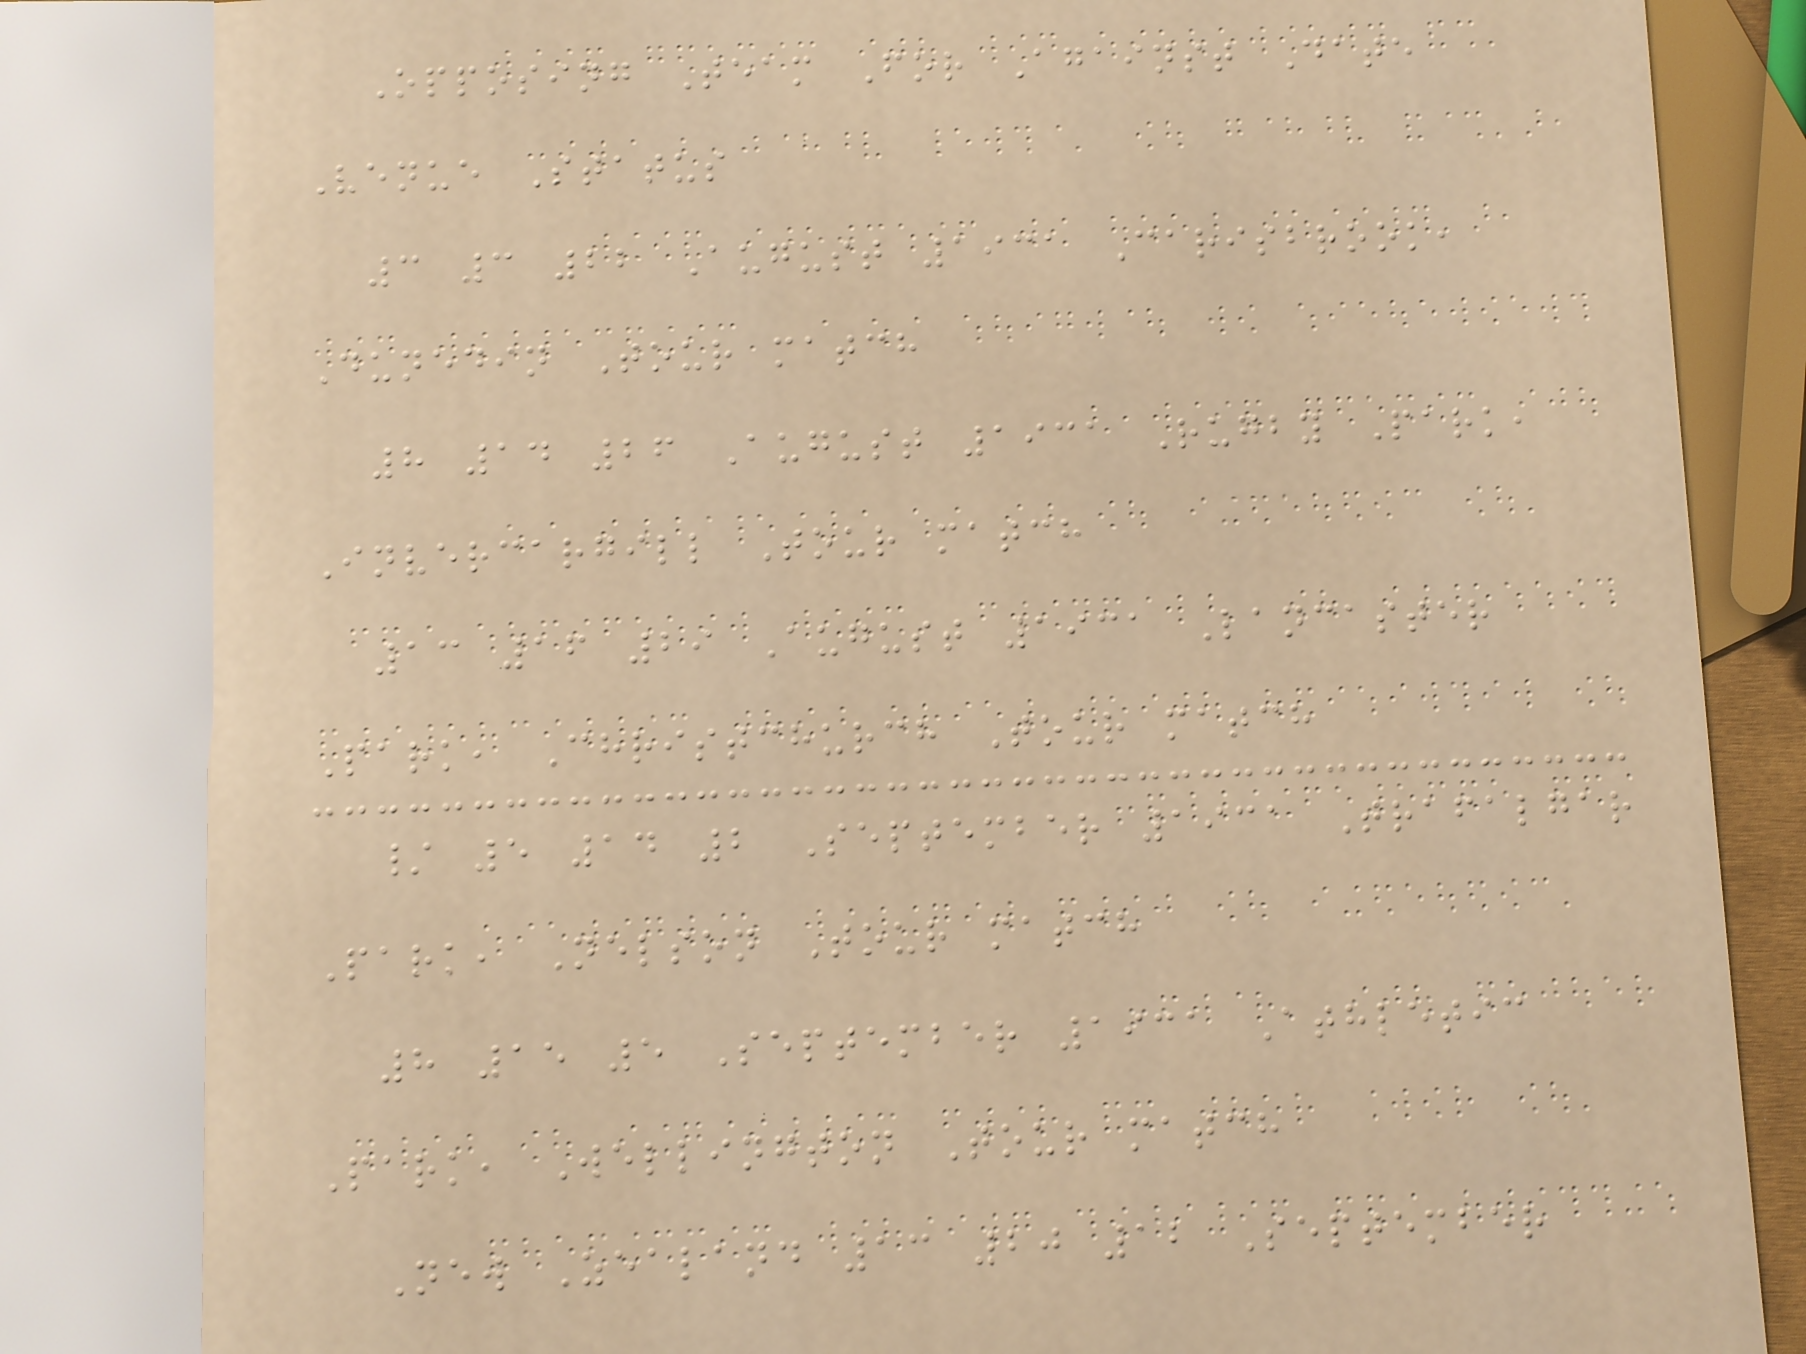Opposing Team For Against Date
Venue Status
3 3 22 August 1931 Carisbrook,
Dunedin Tour match
8 14 26 August 1931 Rugby Park,
Invercargill Tour match
13 16 29 August 1931 Lancaster
Park, Christchurch Tour match
/ 5 14 2 September 1931 Trafalgar
Park, Nelson Tour match
8 15 5 September 1931 Athletic
Park, Wellington Tour match
New Zealand 13 20 12 September
